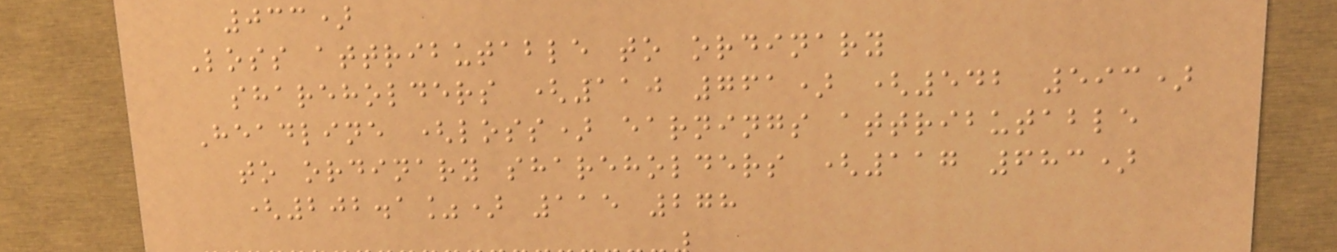033)
Loss attributable to ordinary
shareholders (110 761) (542 593)
Headline (loss) earnings attributable
to ordinary shareholders (117 683)
(202.1%) 115 278
